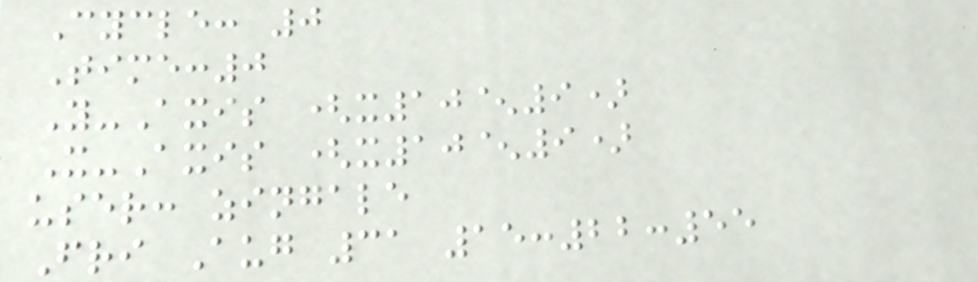Cycle: 0
Time:0
Y-Axis (x10^9)
X-Axis (x10^9)
user: zingale
Fri Aug 31 15:22:55
